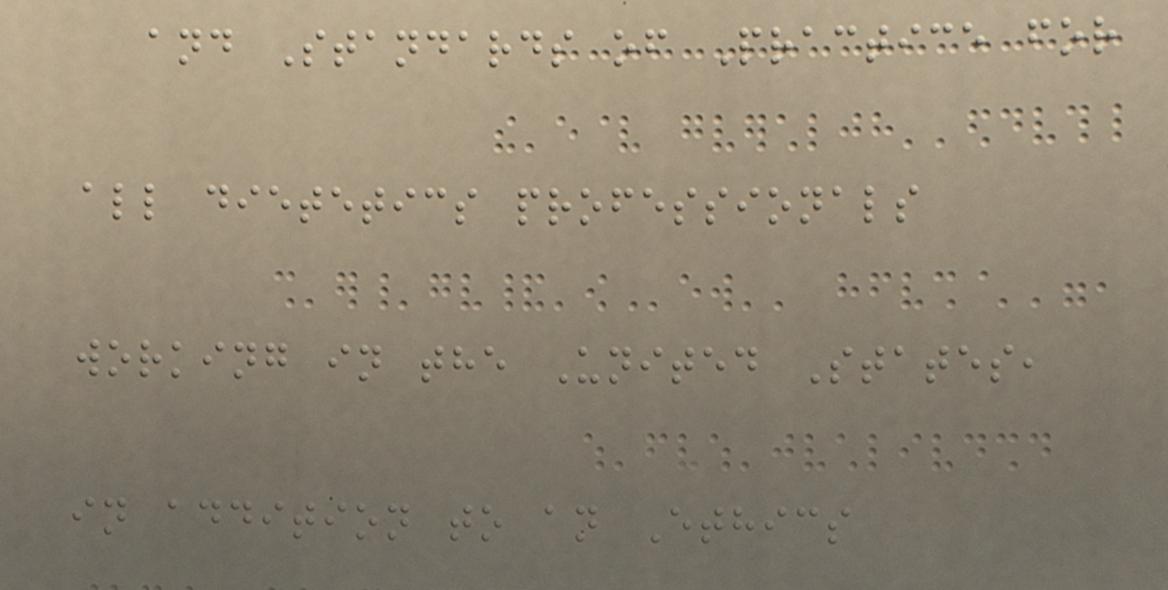and Standards of Practice for
all dietetics professionals
working in the United States,
in addition to an Ethics
